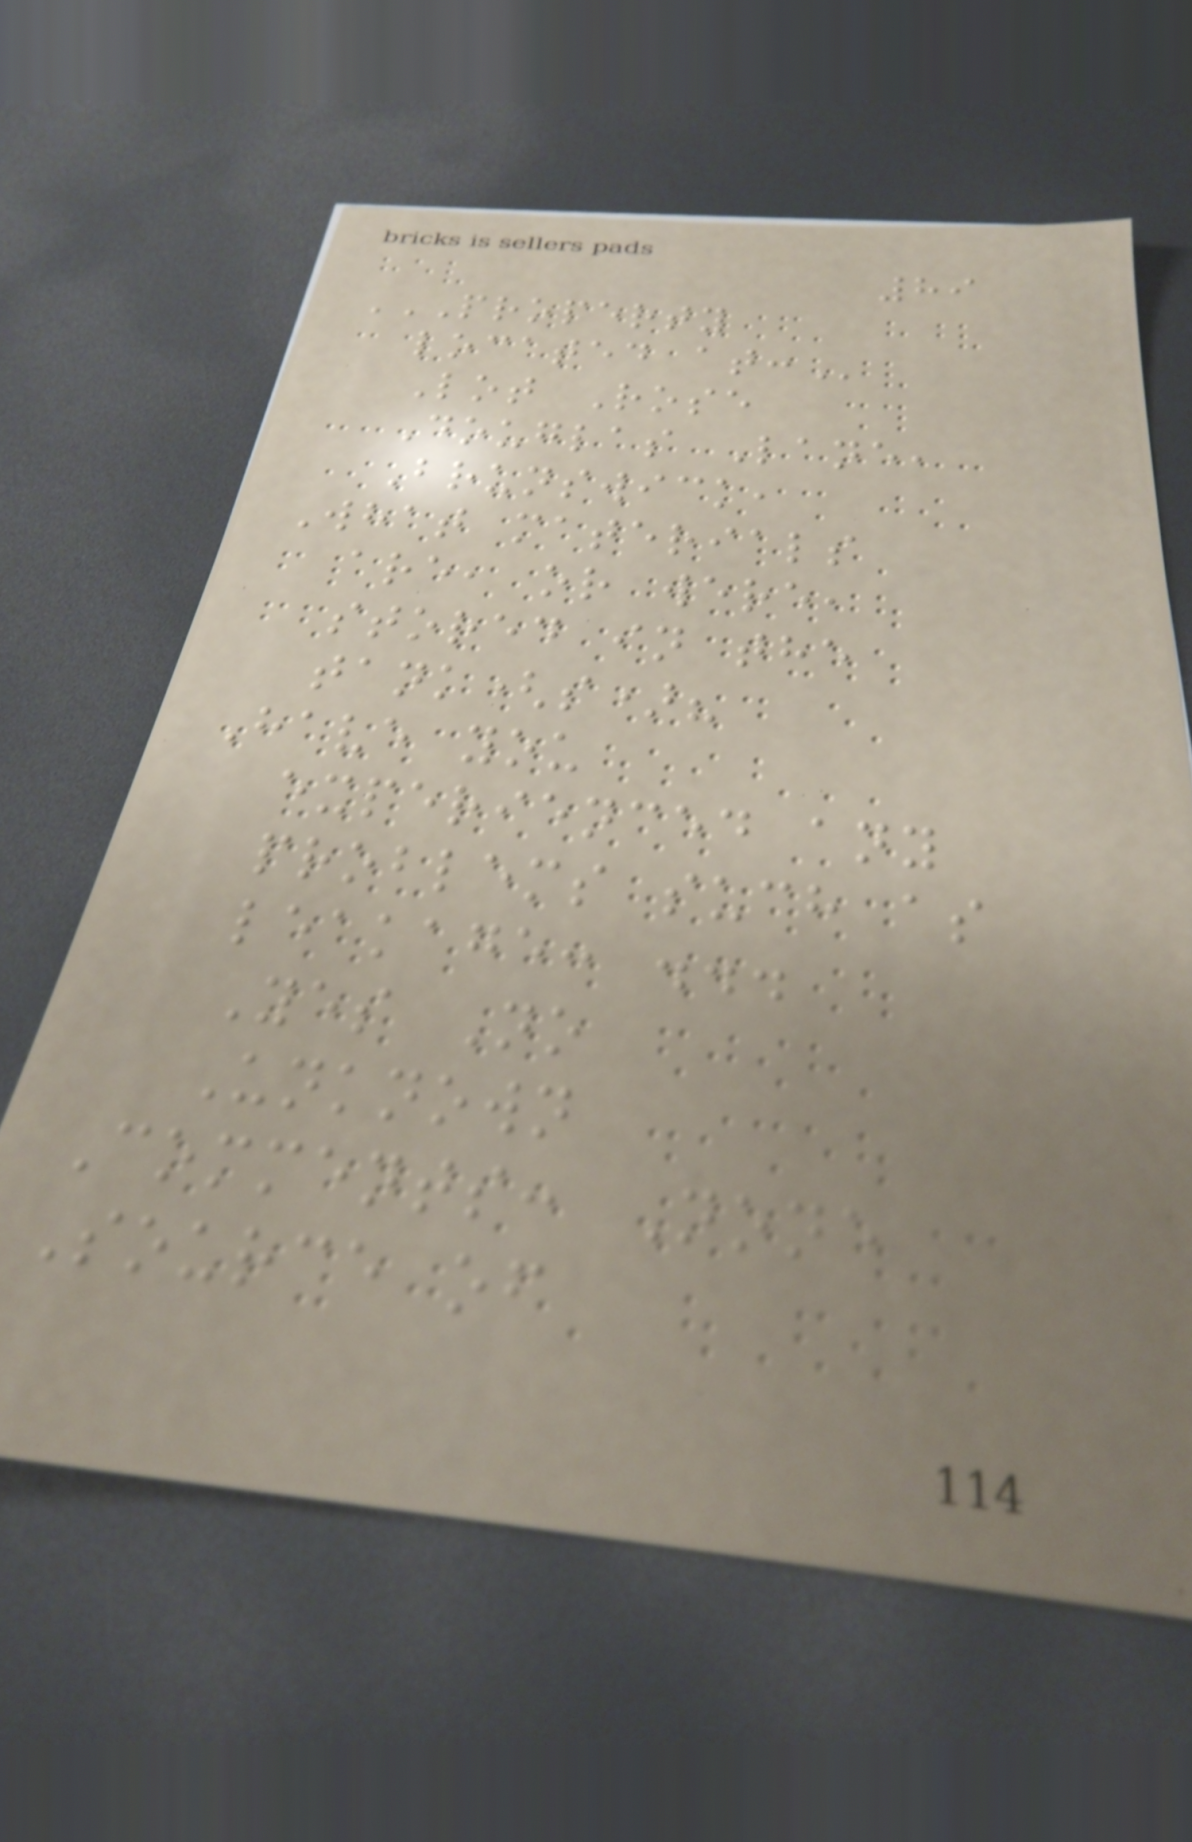89
PROPERTY
LOCATED AT:
Lot Rose
Douglas Lane,
Brunswick,
What materials
are, or were,
stored in the
tank(s)?
Have you
experienced any
problems such as
leakage: ...
Yes No
Unknown
Comments: None
Source of
